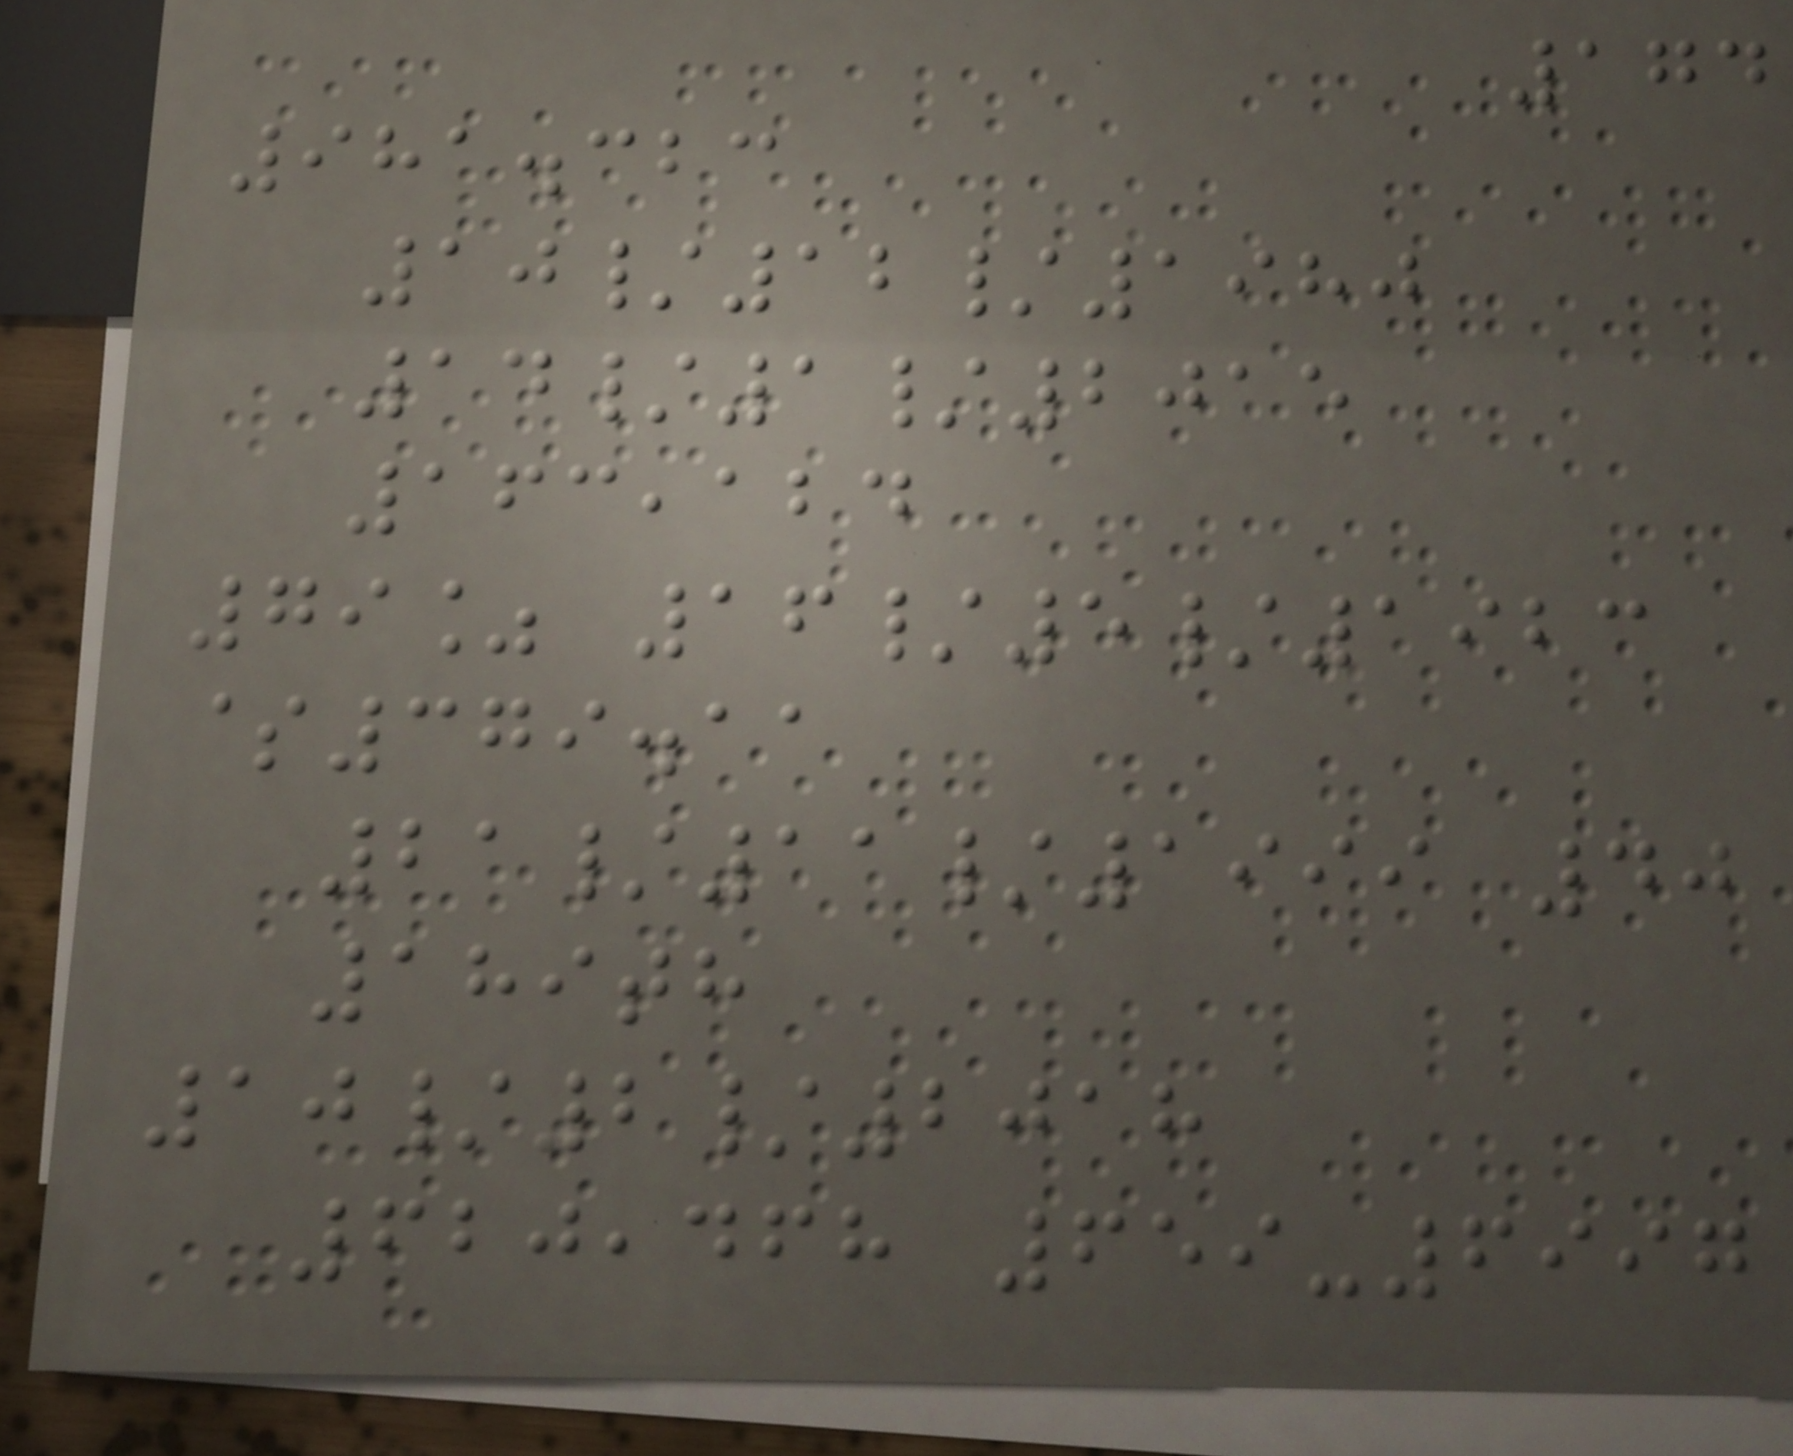174
981.323
10/12/1980
14/1/2015
163,124
79% 16/5/1923
$379.11
21/11/1999 40
189th
10/2/2018
620,468 659-6997
